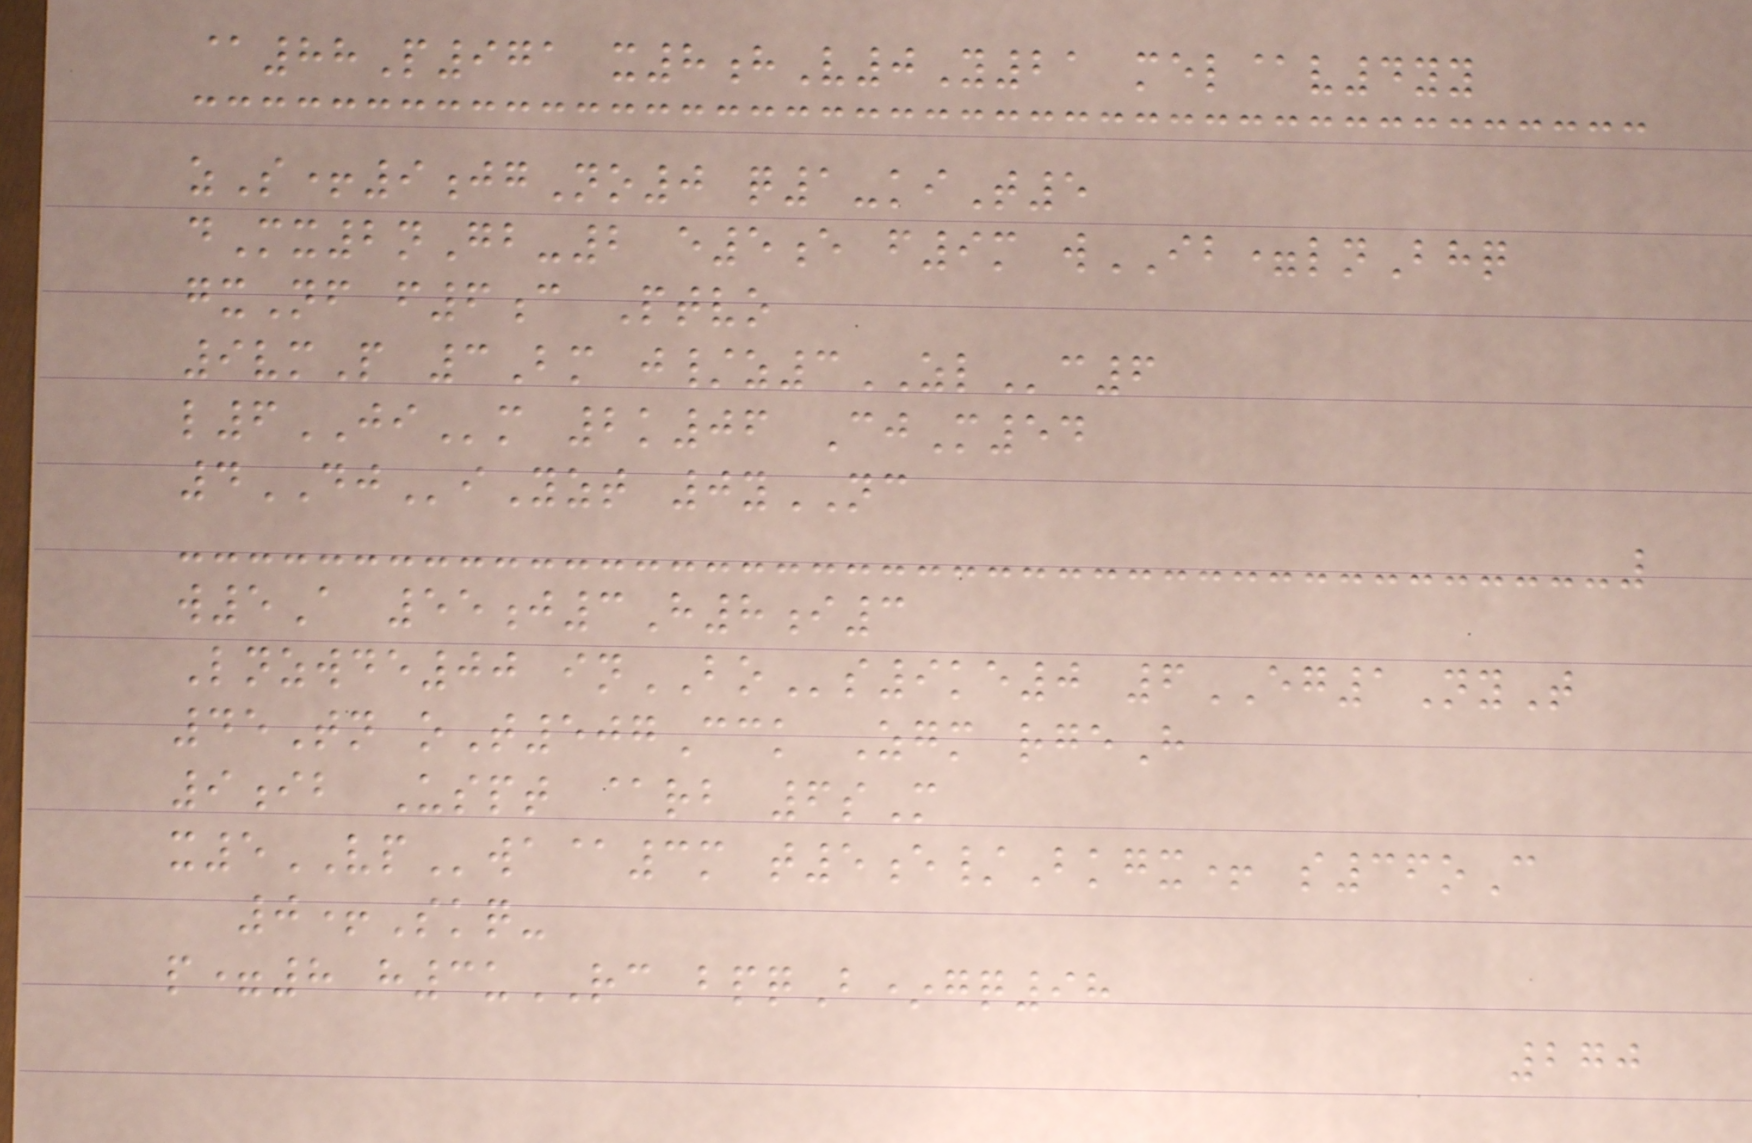@88P971 x8hV0Y21 mel@v4yy
zS+9jgNo0 q1-kiT5
dMx2nGb-2 e5e f9m wIB=lnBhq
gxNf f6c Ptvo
9vmP 3Bm j/z3ZLc6
l6JIm 2k06 CjM54
4DJiYzt 0yNC
w5A 55j3H8i3
Lnzwde00 inBOs9ke0 6EG1NyT
45Tn oT507Cck Zgm rgeH
9ib Uspt @rb 6sM
x5VPwa@3m t5e/Bkgx+ s36oC
0+Skq-
p=8 h3uRC bpqB*gq98
270
